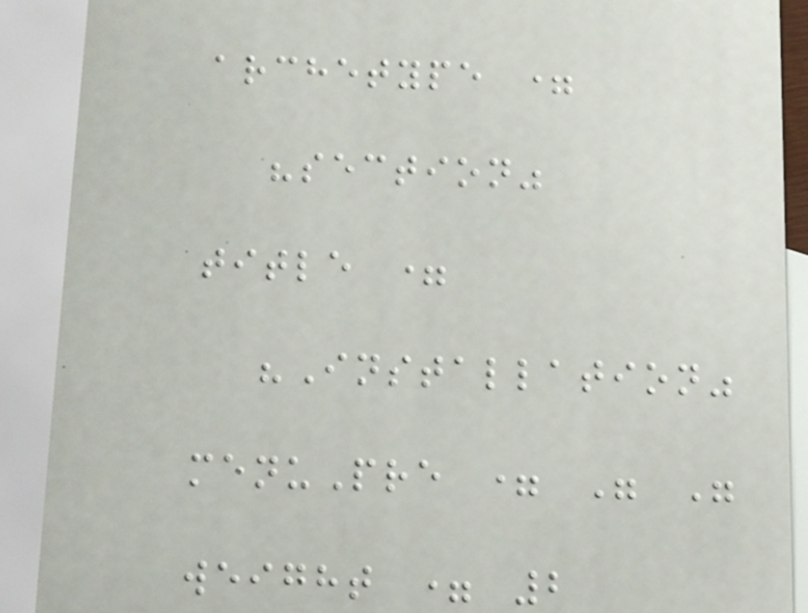archetype =
"section"
title =
"Installation"
menuPre = " "
weight = 2
